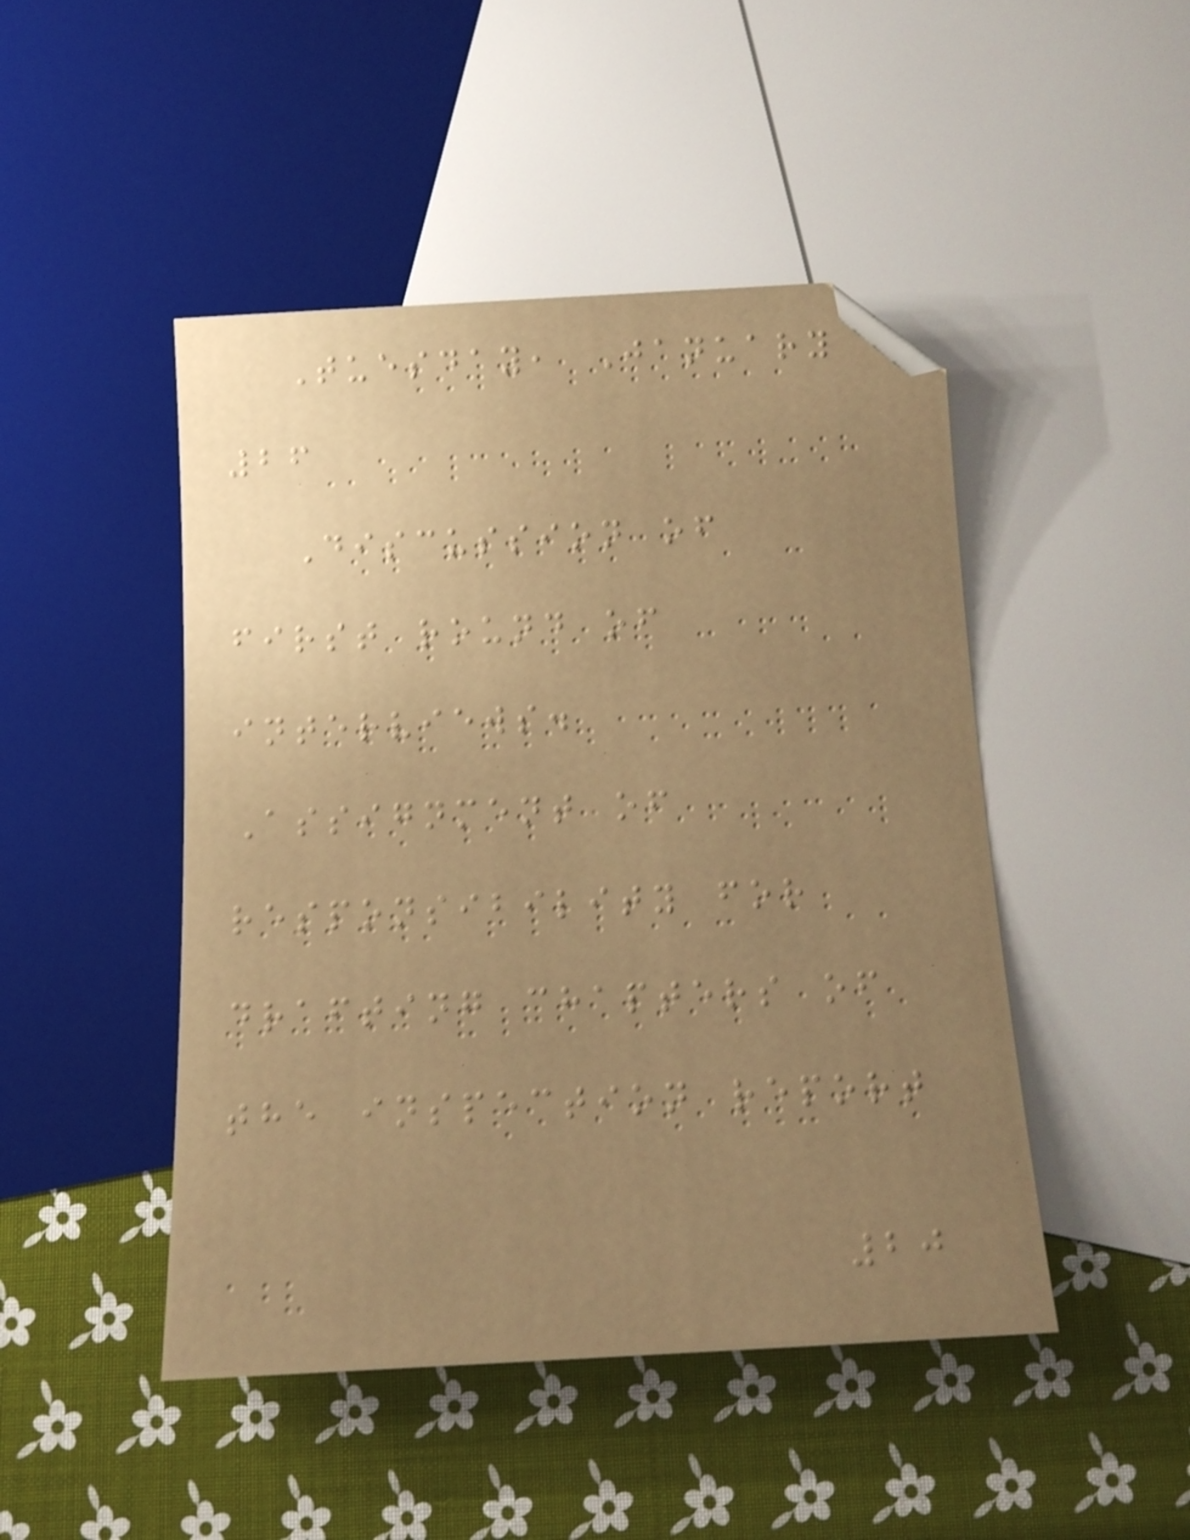Tuesday, January
26
Discussion of
first round of
interviews.
Assignment of
responsibility for
drafting chapters of
the inspection report
20
